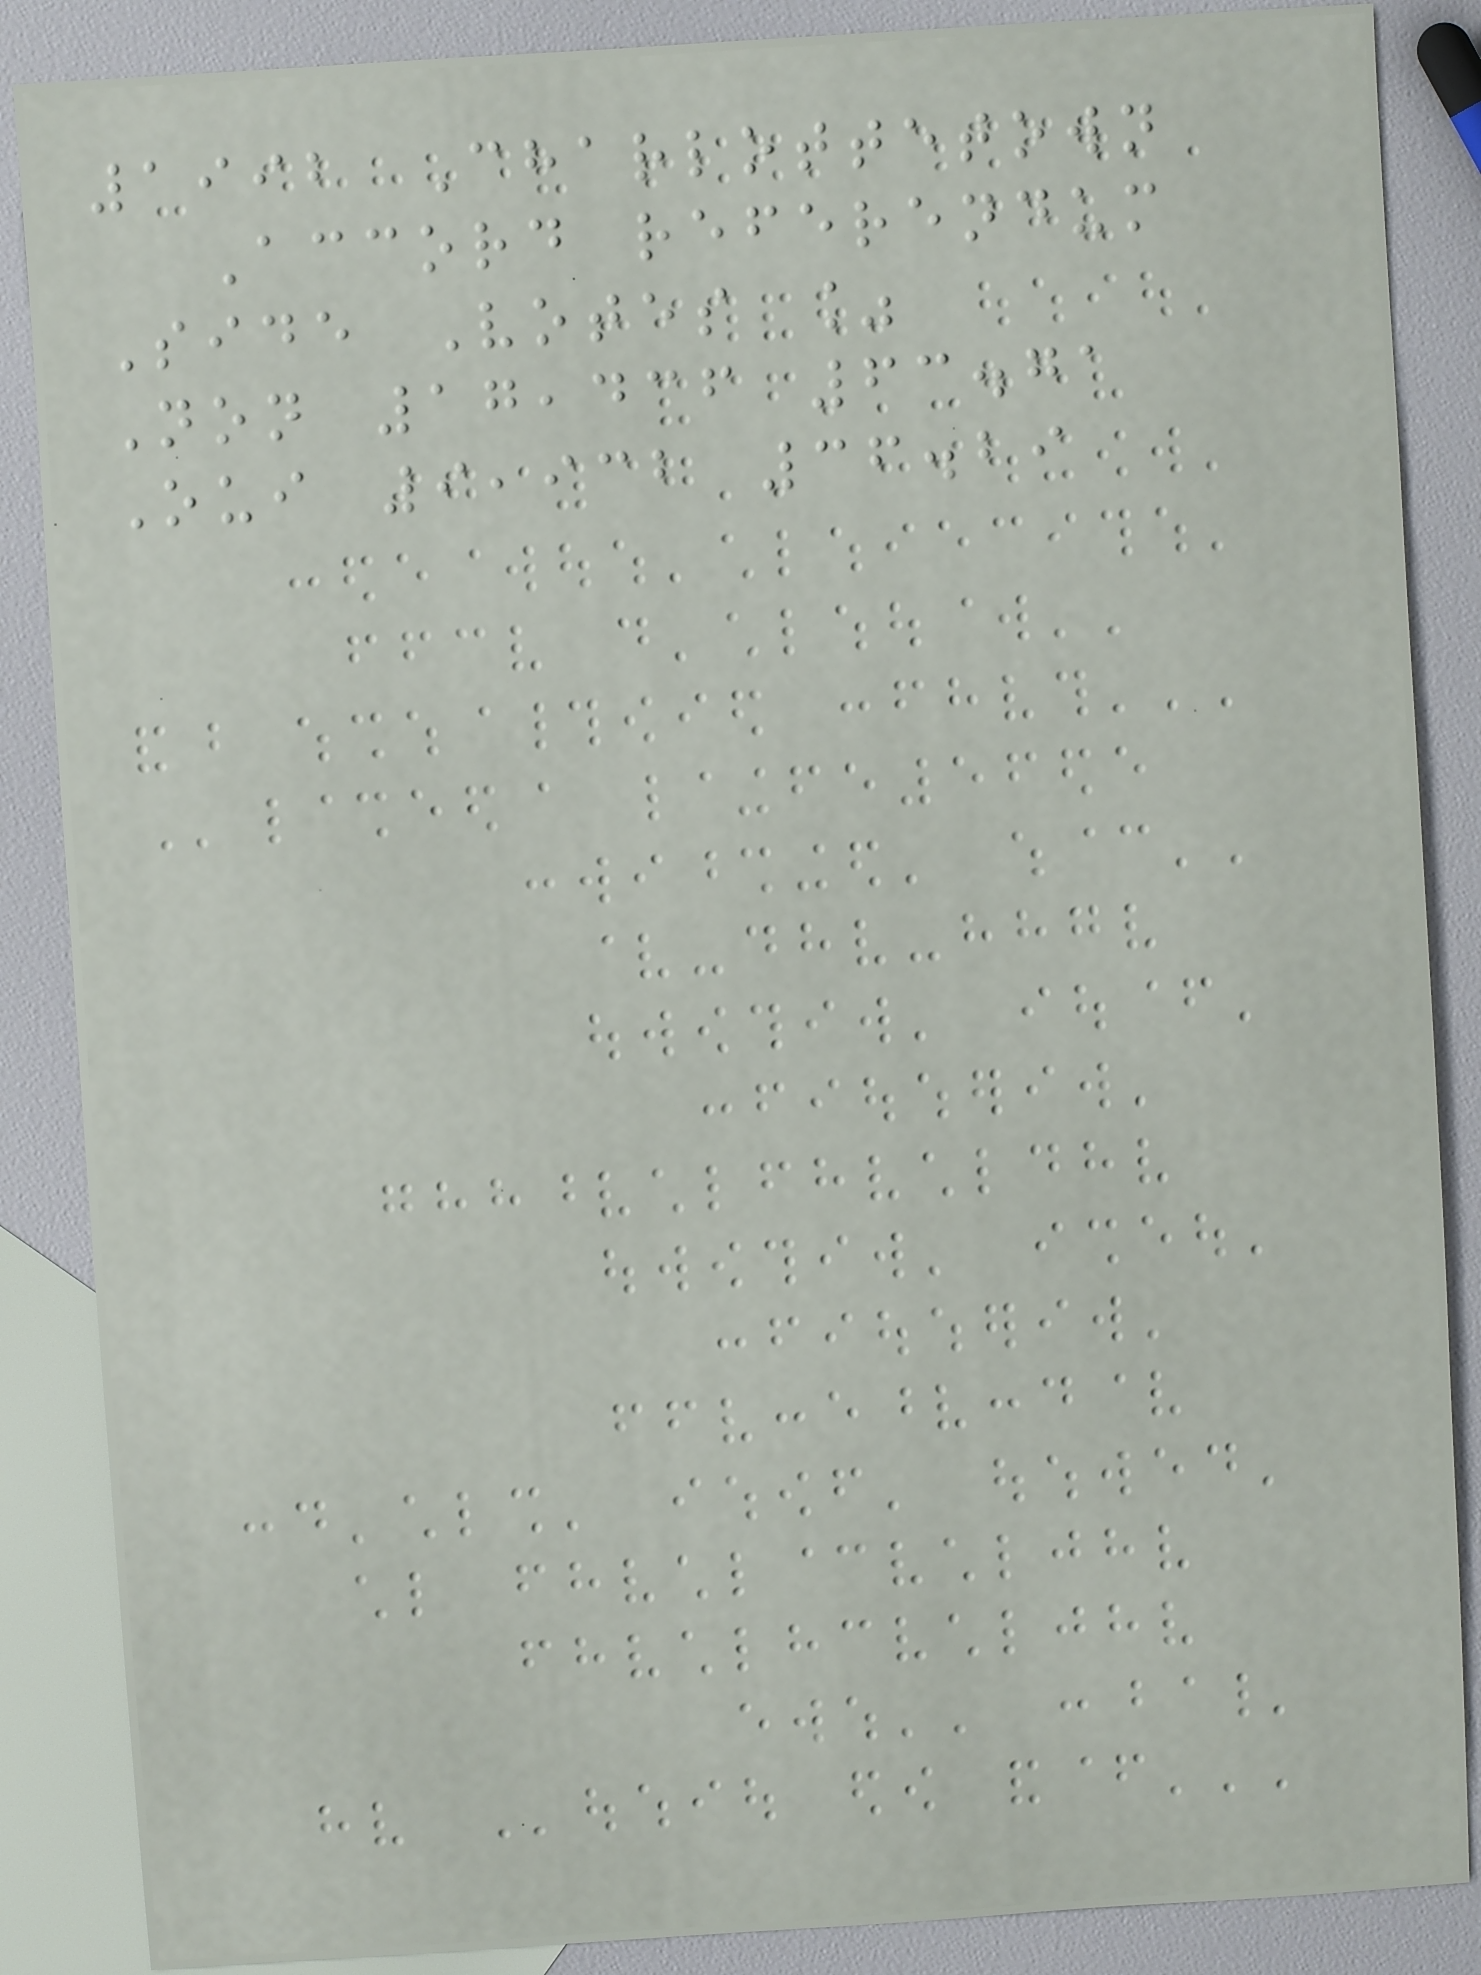1992 Charlottetown
Accord referendum
Side Votes %
Non 17,436 63.71
Oui 9,932 36.29
